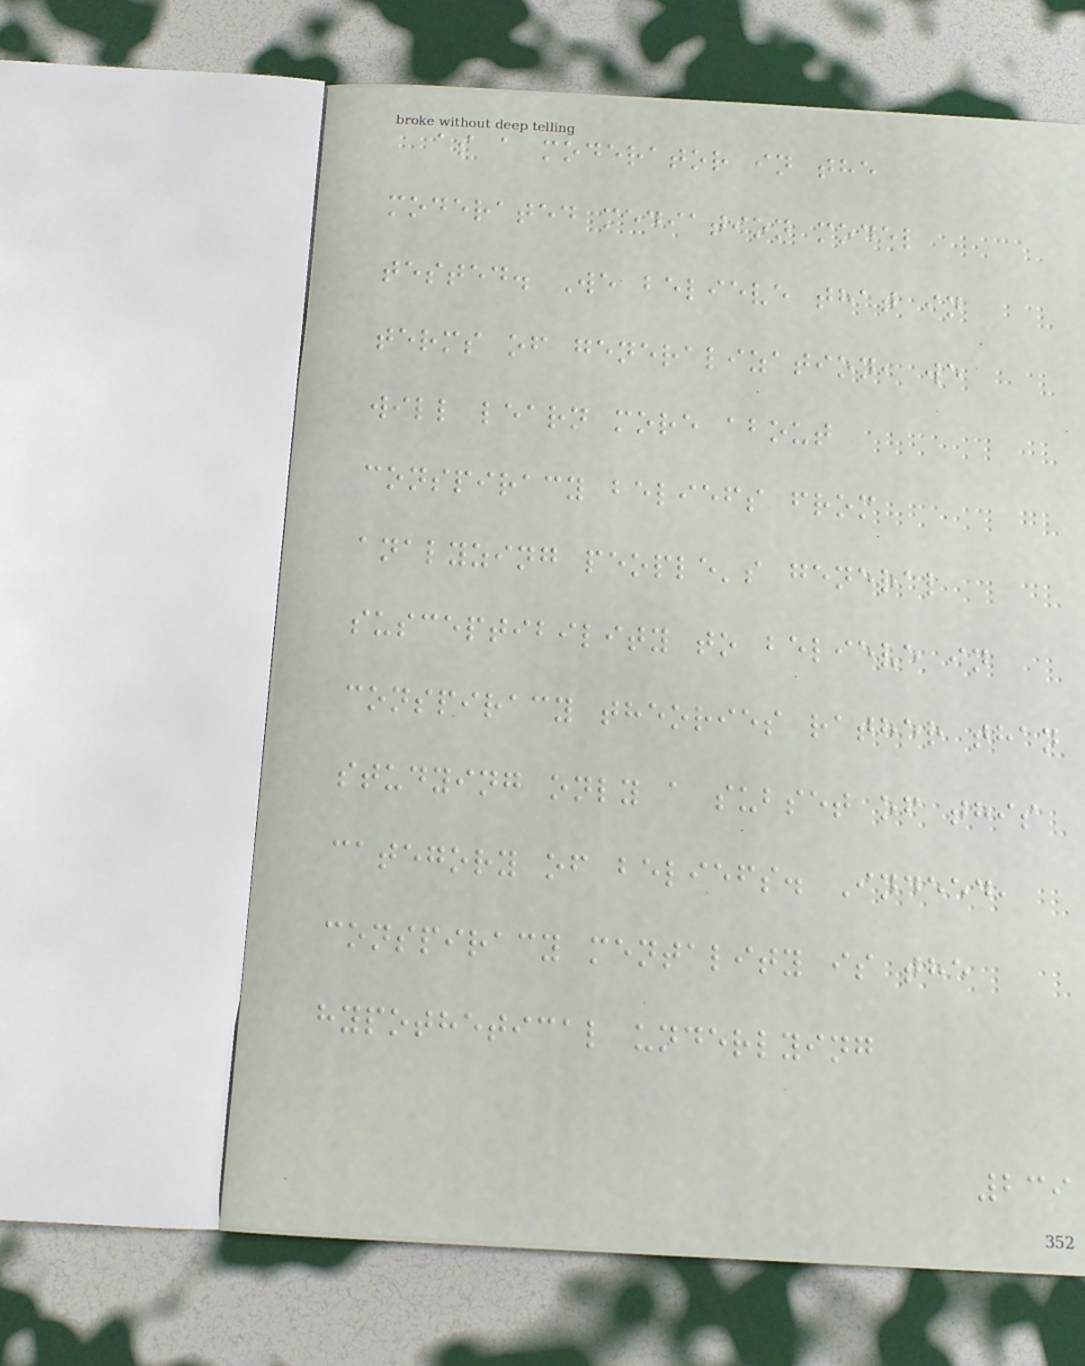as a moderator in the
moderated mediation model
tested. We believe that in
terms of generalization, we
will learn more about
conspiracy beliefs from
analyzing people's general
susceptibility to believe in
conspiracy theories rather than
studying only a subset of this
category of beliefs. Indeed,
conspiracy mentality is the
hypothetical underlying
239
